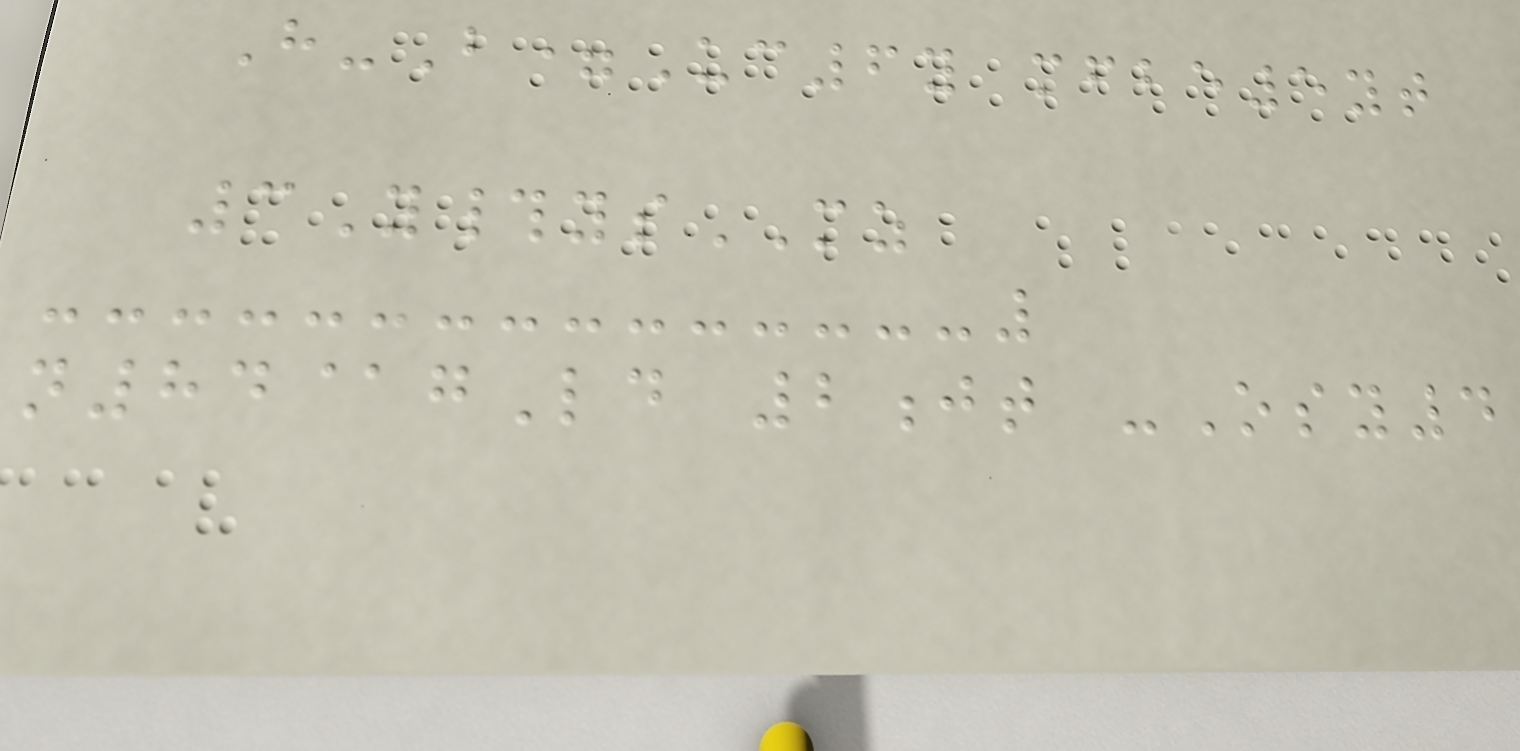H-B=Uc6y mfbe5yt
3Y#ysMZ
n84@gLd 2jt -Osy4
